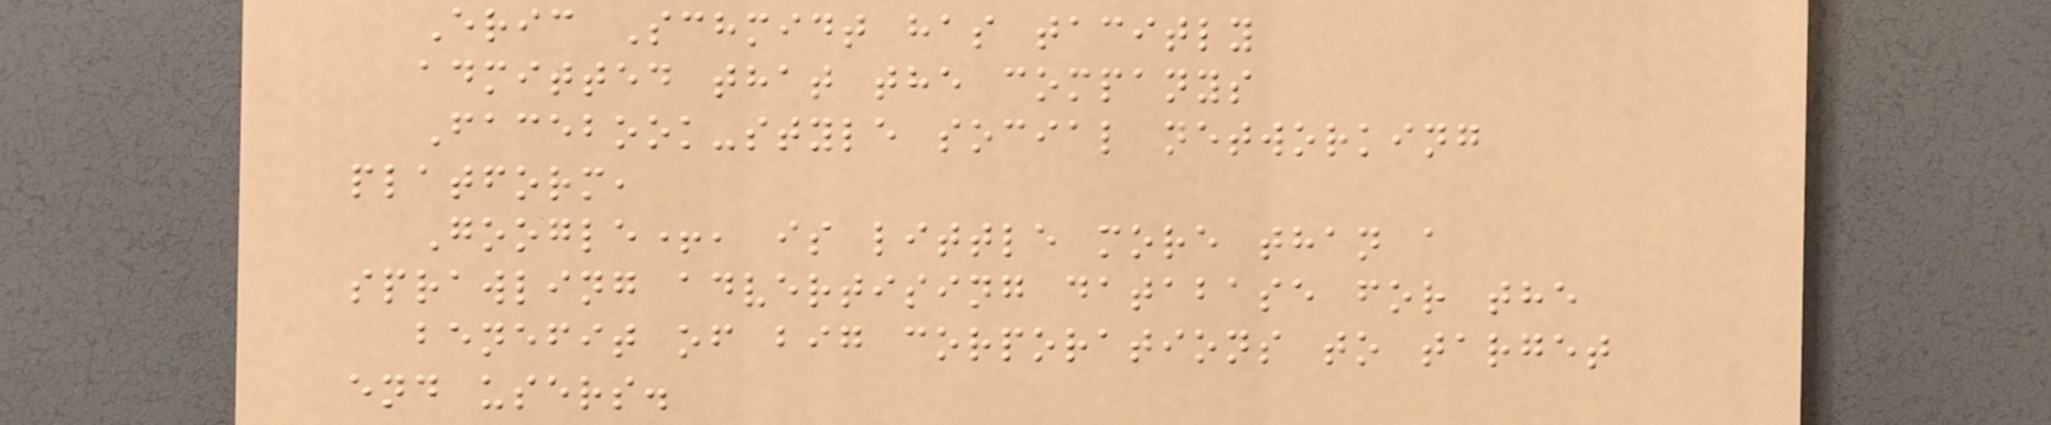Eric Schmidt has tacitly
admitted that the companys
Facebook-style social networking
platform,
Google+, is little more than a
sprawling advertising database for the
benefit of big corporations to target
end users.
